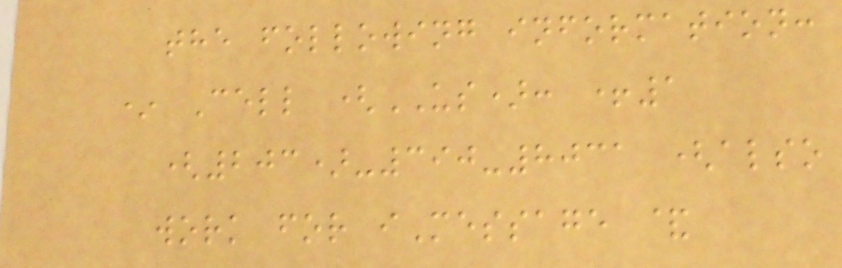the following information:
* Cell (US): +1
(203)-390-8031 (also
work for iMessage &
